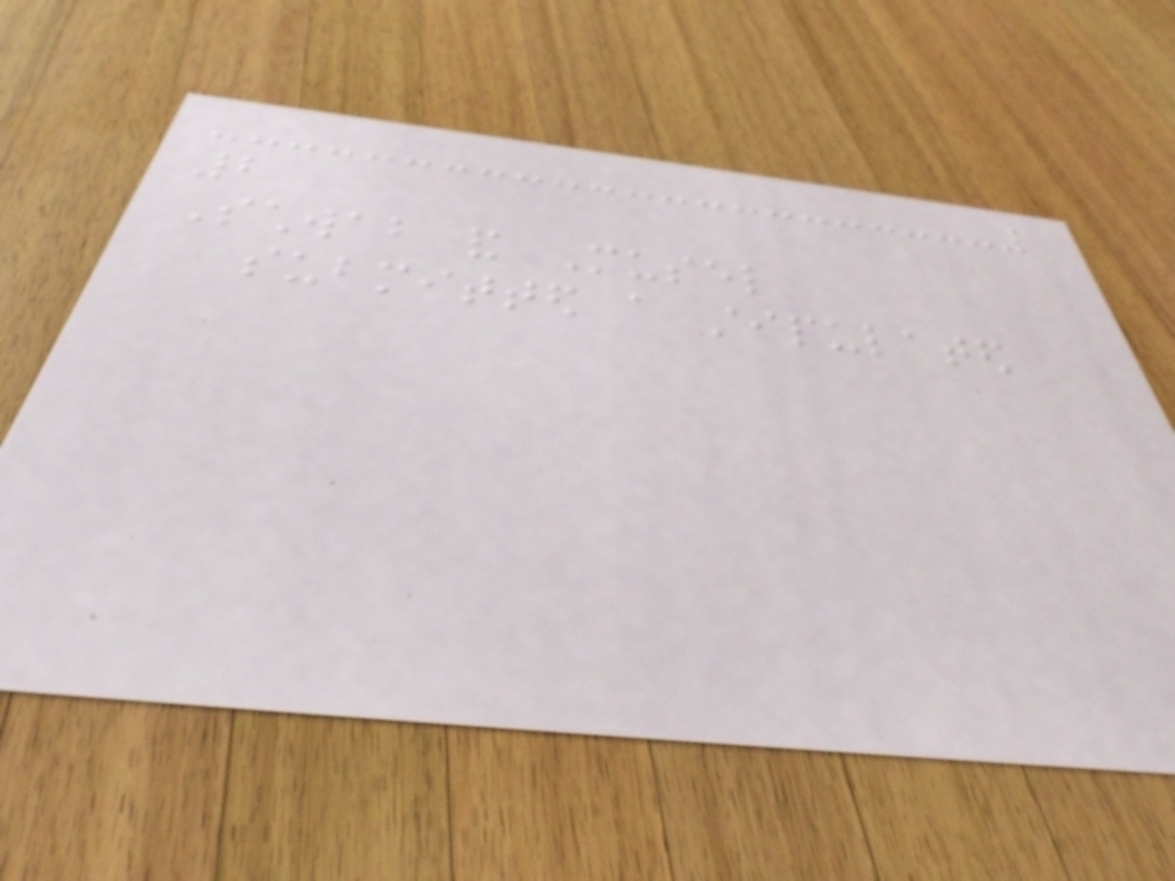2
Schwab and Musel
submitted a stipulated
